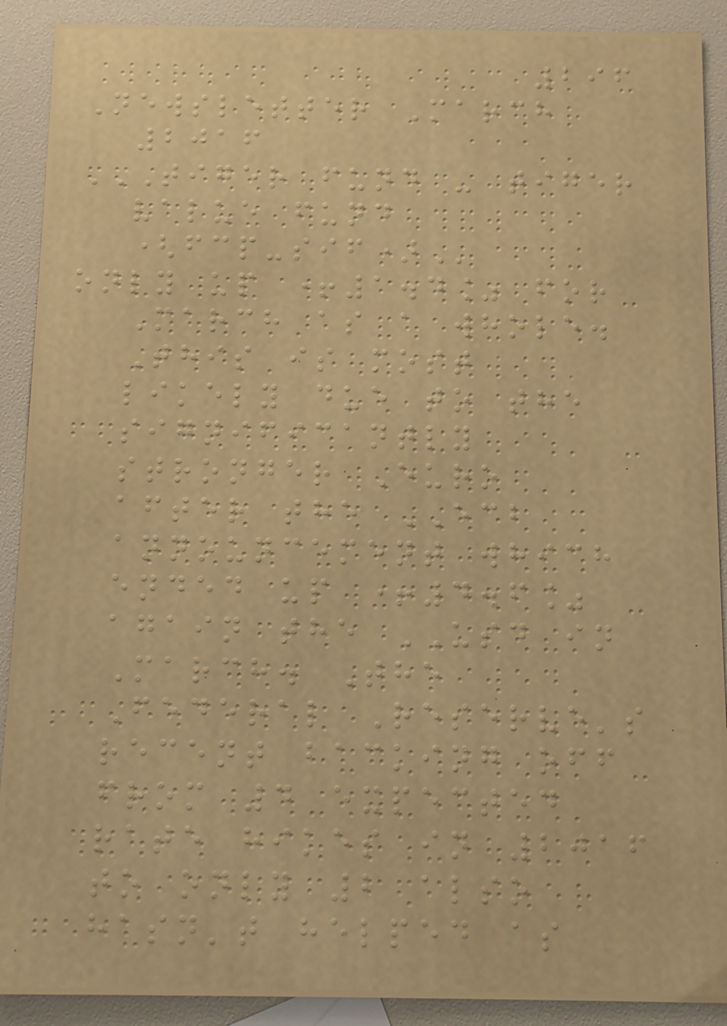296
Newsletter March
2016
TIGER FUND - TIGER
VALUE FUND
(FCP-SIF)
only up +1.4% for
March as a whole.
This is most
likely due to the
significantly
stronger Euro
after the ECB
announcement which
ended up +4.6%
again the USD in
March. The
Federal Reserve's
recent backing off
from 4 expected
rate hikes in 2016
to only 2 also
hasn't helped as
